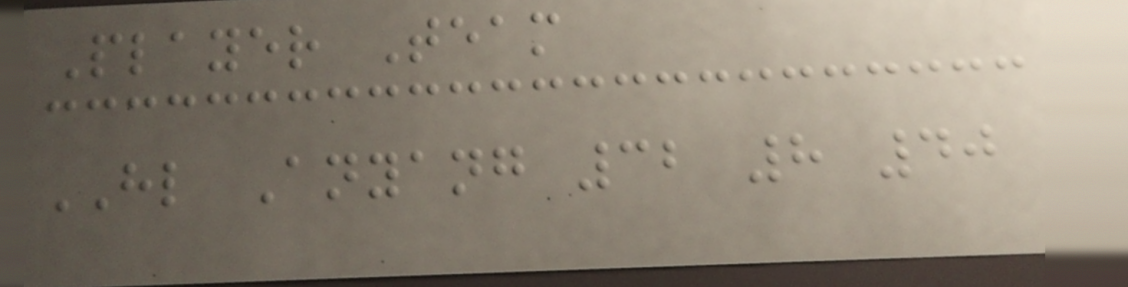Player Team
HL Anyang 32 8 40
